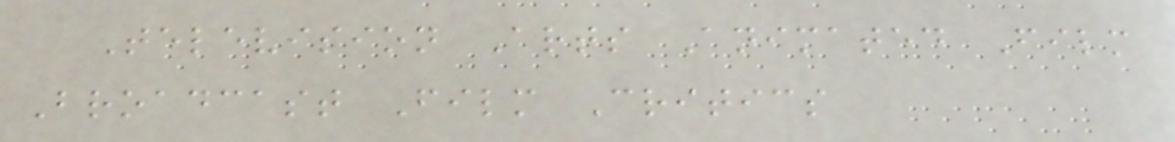Television Arts Animated Film
Broadcast Film Critics
